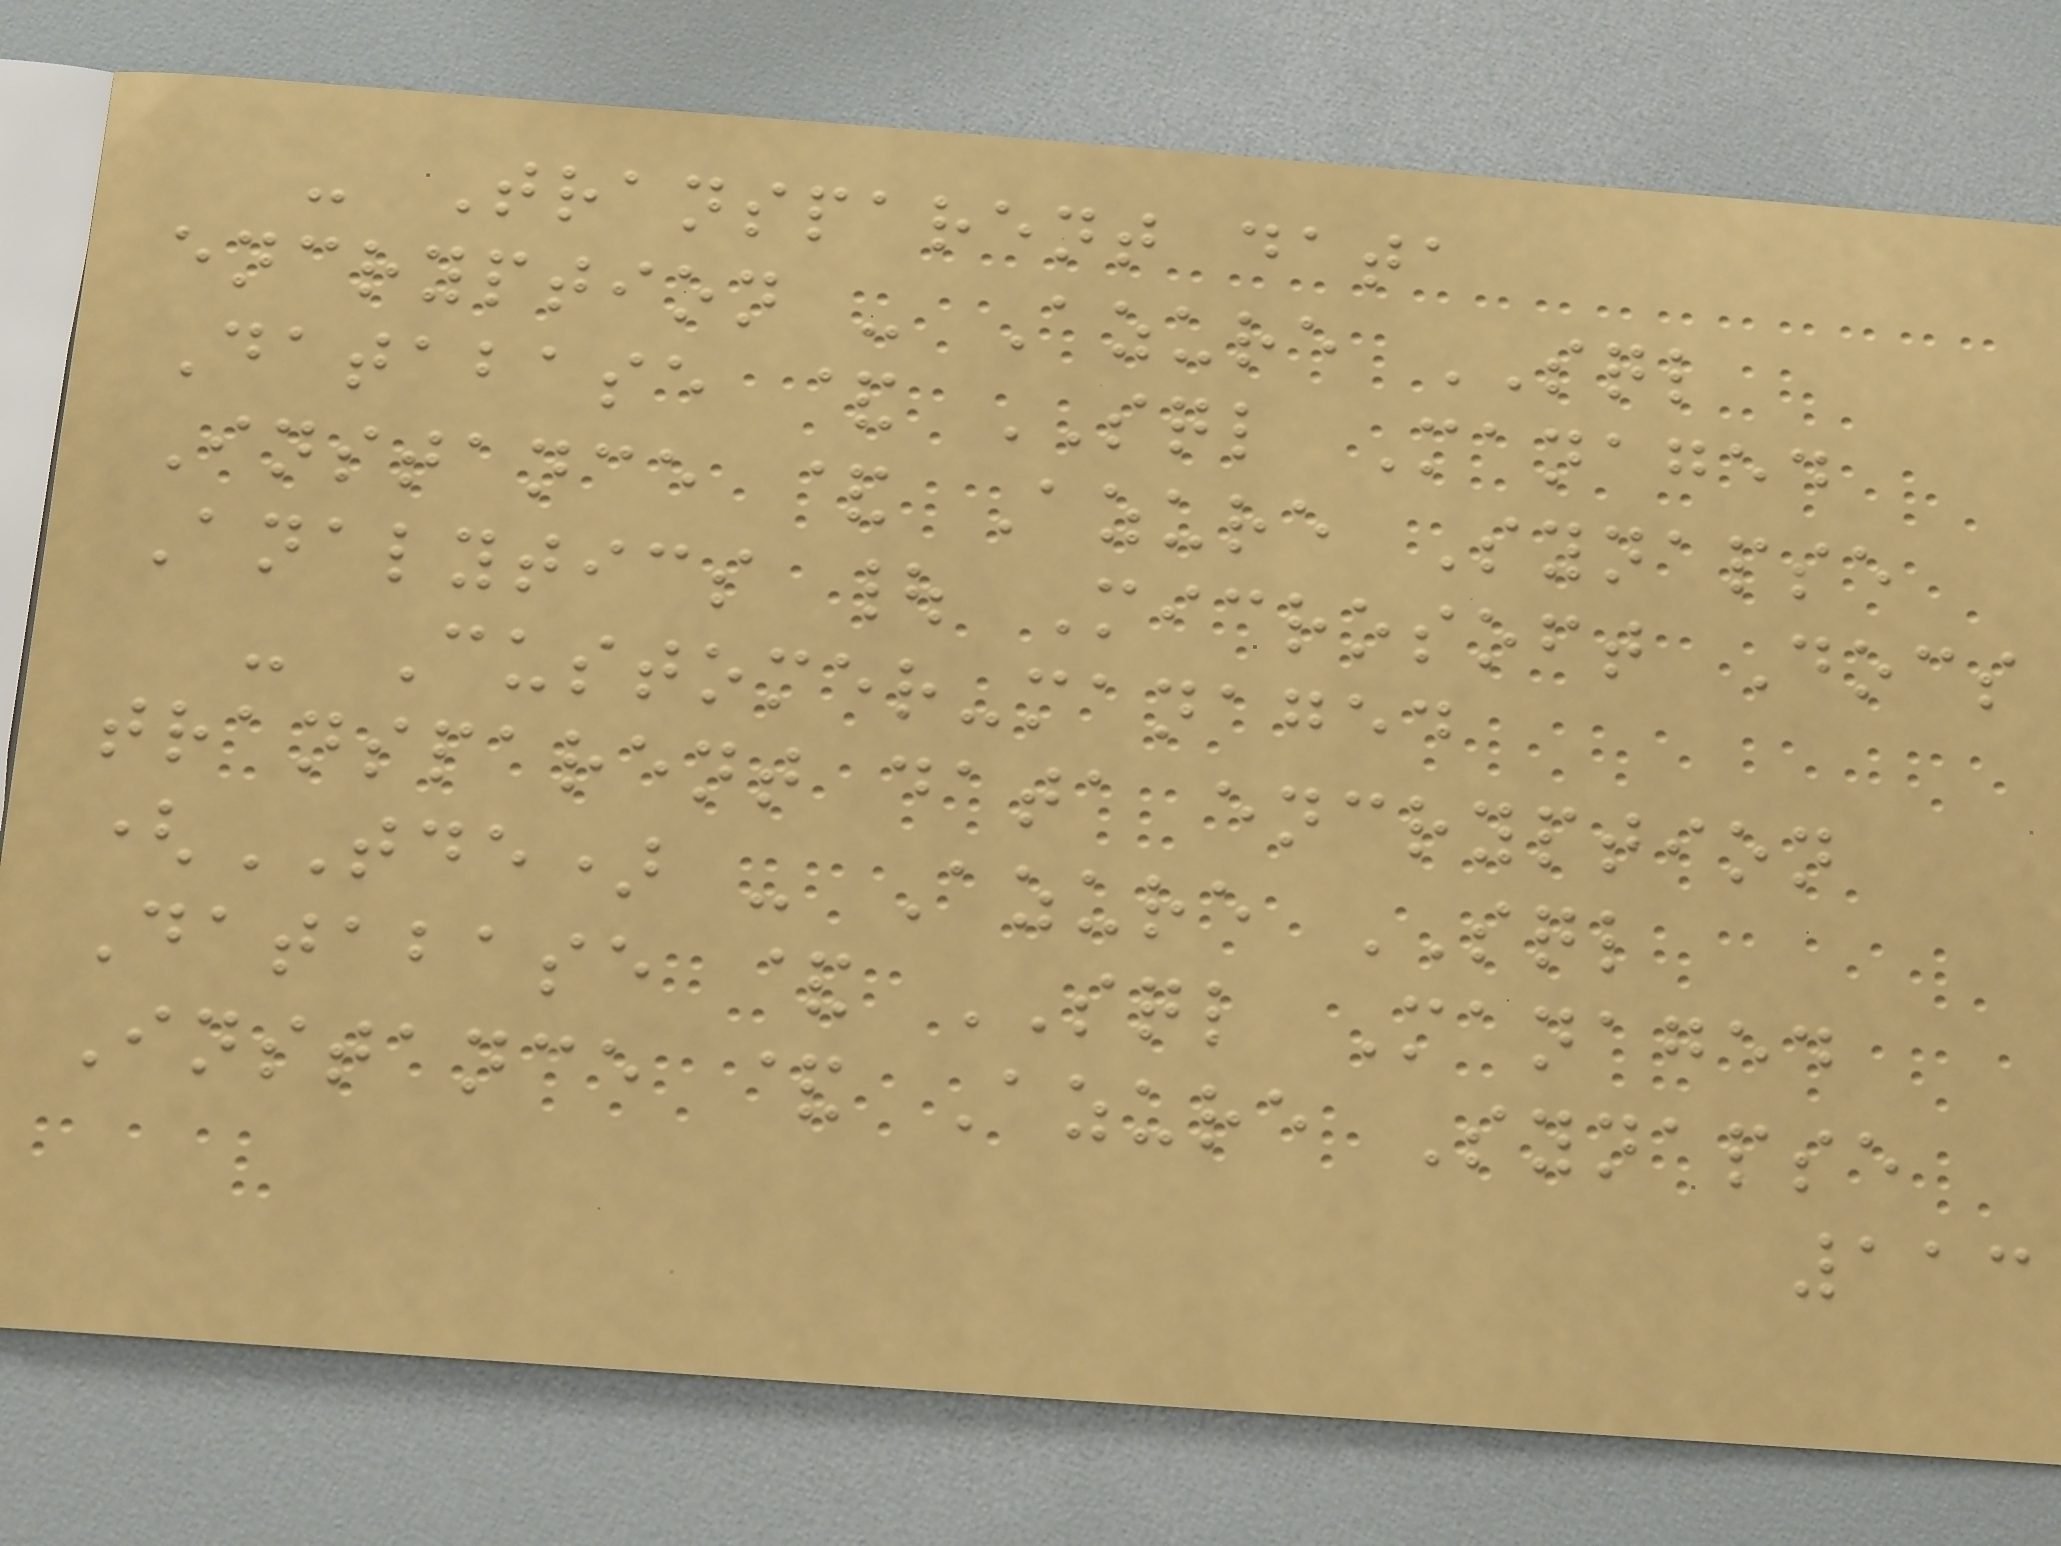- Transparent data
encryption - Azure SQL
Database & SQL Managed
Instance & Azure Synapse
Analytics | Microsoft Docs
- Customer-managed
transparent data encryption
(TDE) - Azure SQL
Database & SQL Managed
Instance & Azure Synapse
113
